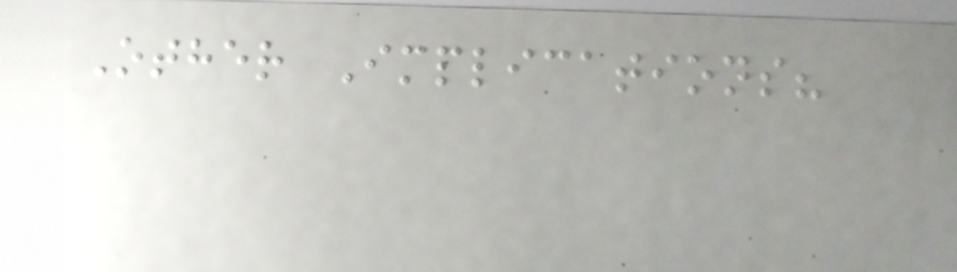Other Implications?
